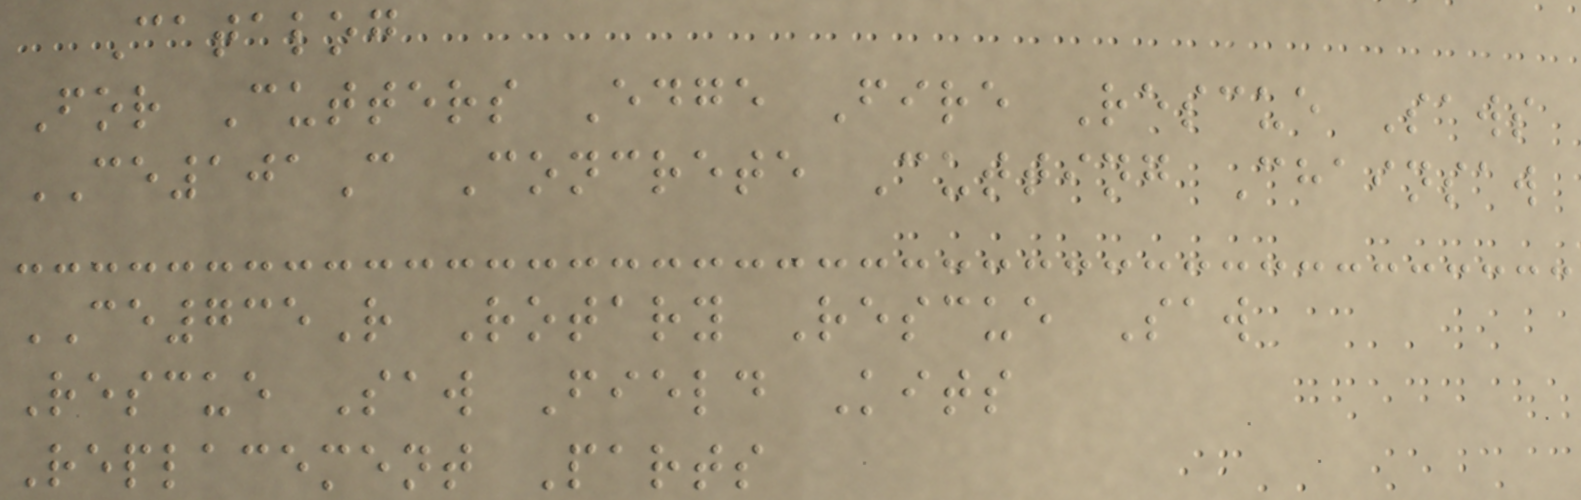Catalog
For Cutters Edge Fire Rescue Saws
CE101C Concrete Cutting Chainsaw
CE735R Rotary Rescue Saw
Rescue Saw Field Kits
Replacement Parts
